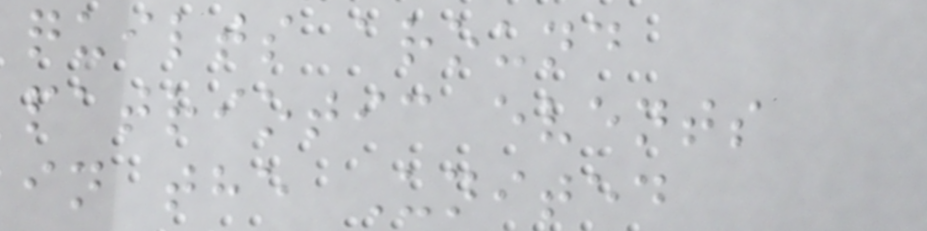quilts around
patriotic events
in the United
